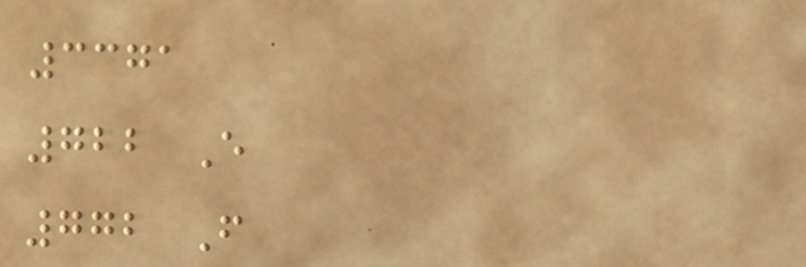3371
722 E
772 F
